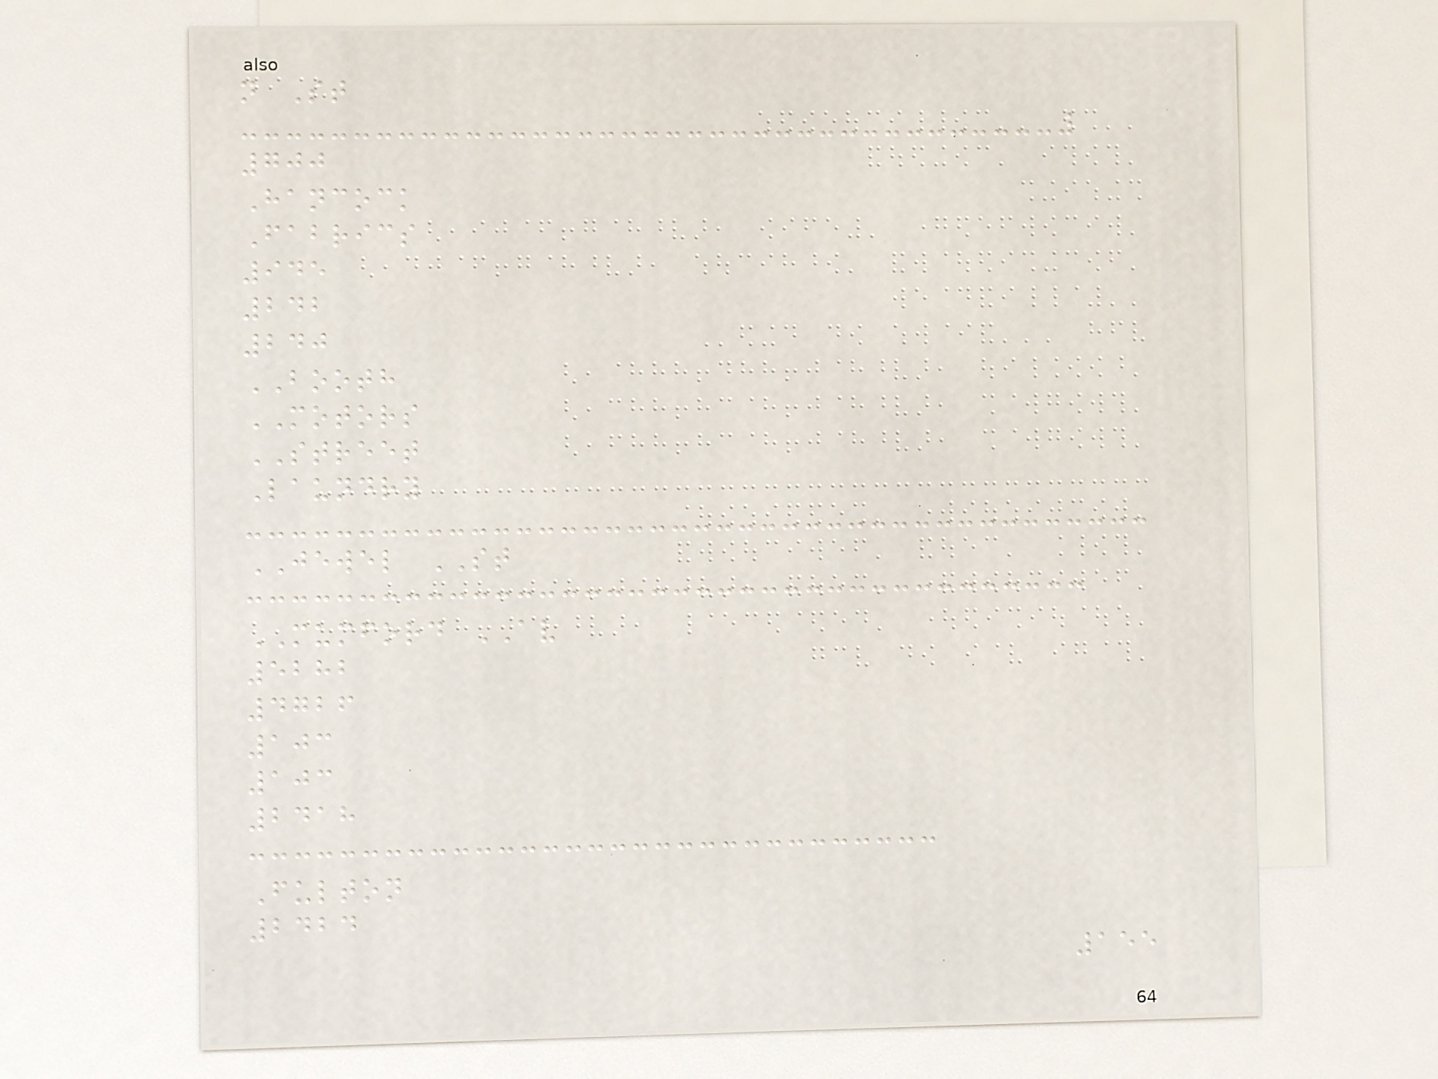n St
700
Hancock
Fabrics
945
242
240
BOOTH
MOTORS
STREET
Laundry
JEWEL ST
MUMFORD AV
5282
4726
103
103
2418
Fulton
2424
155
